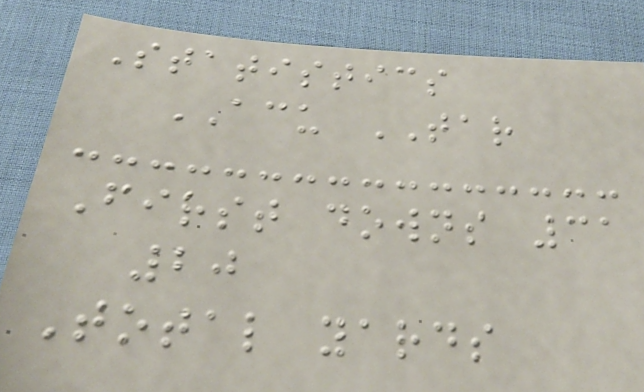Statistics
ACU TAR
First downs 31
20
Total yards
